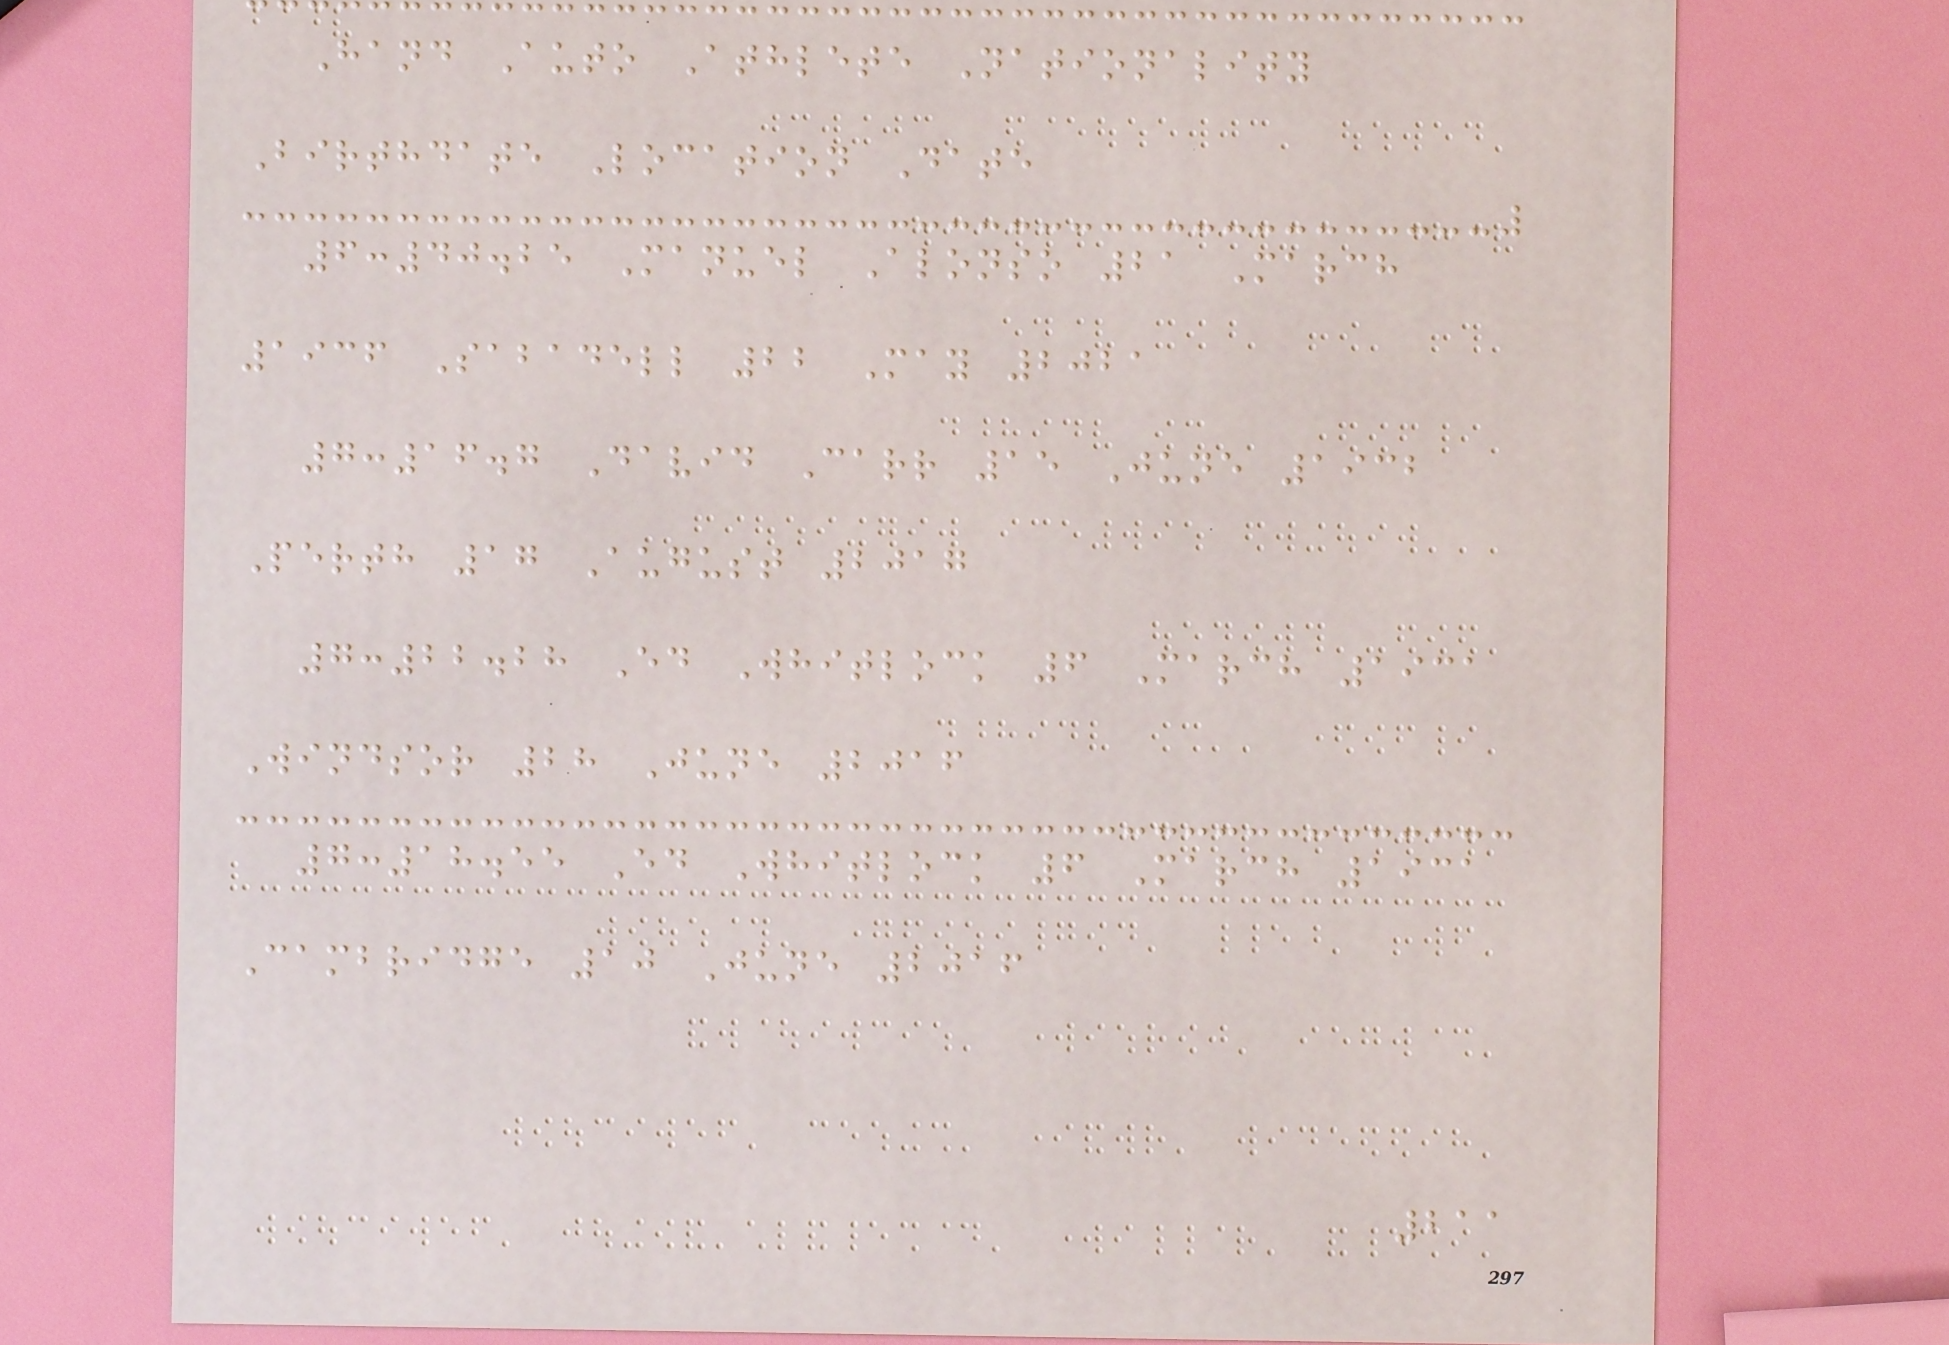Hand Auto Athlete Nationality
Birthdate Location Date
6:40.25 Manuel Alonso 21 March
1936 Sabadell 22 May 2021
7:16.7 David Carr 15 June 1932
Perth 17 August 2017
7:22.28 Ed Whitlock 6 March 1931
Windsor 28 June 2016
7:18.55 Ed Whitlock 6 March 1931
Cambridge 10 June 2016
211
